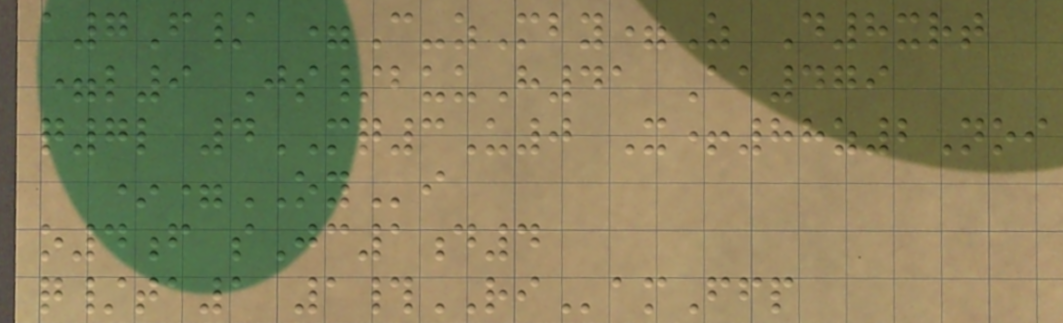a7F/ =C-zMby=Z D8xrt
=l9 Js/buuH41 Aa479
q7l 4MQ3U0 X+88z2Noi
*=OYi
o4f sJc1d4
q/ta1 1#RIamFfp
